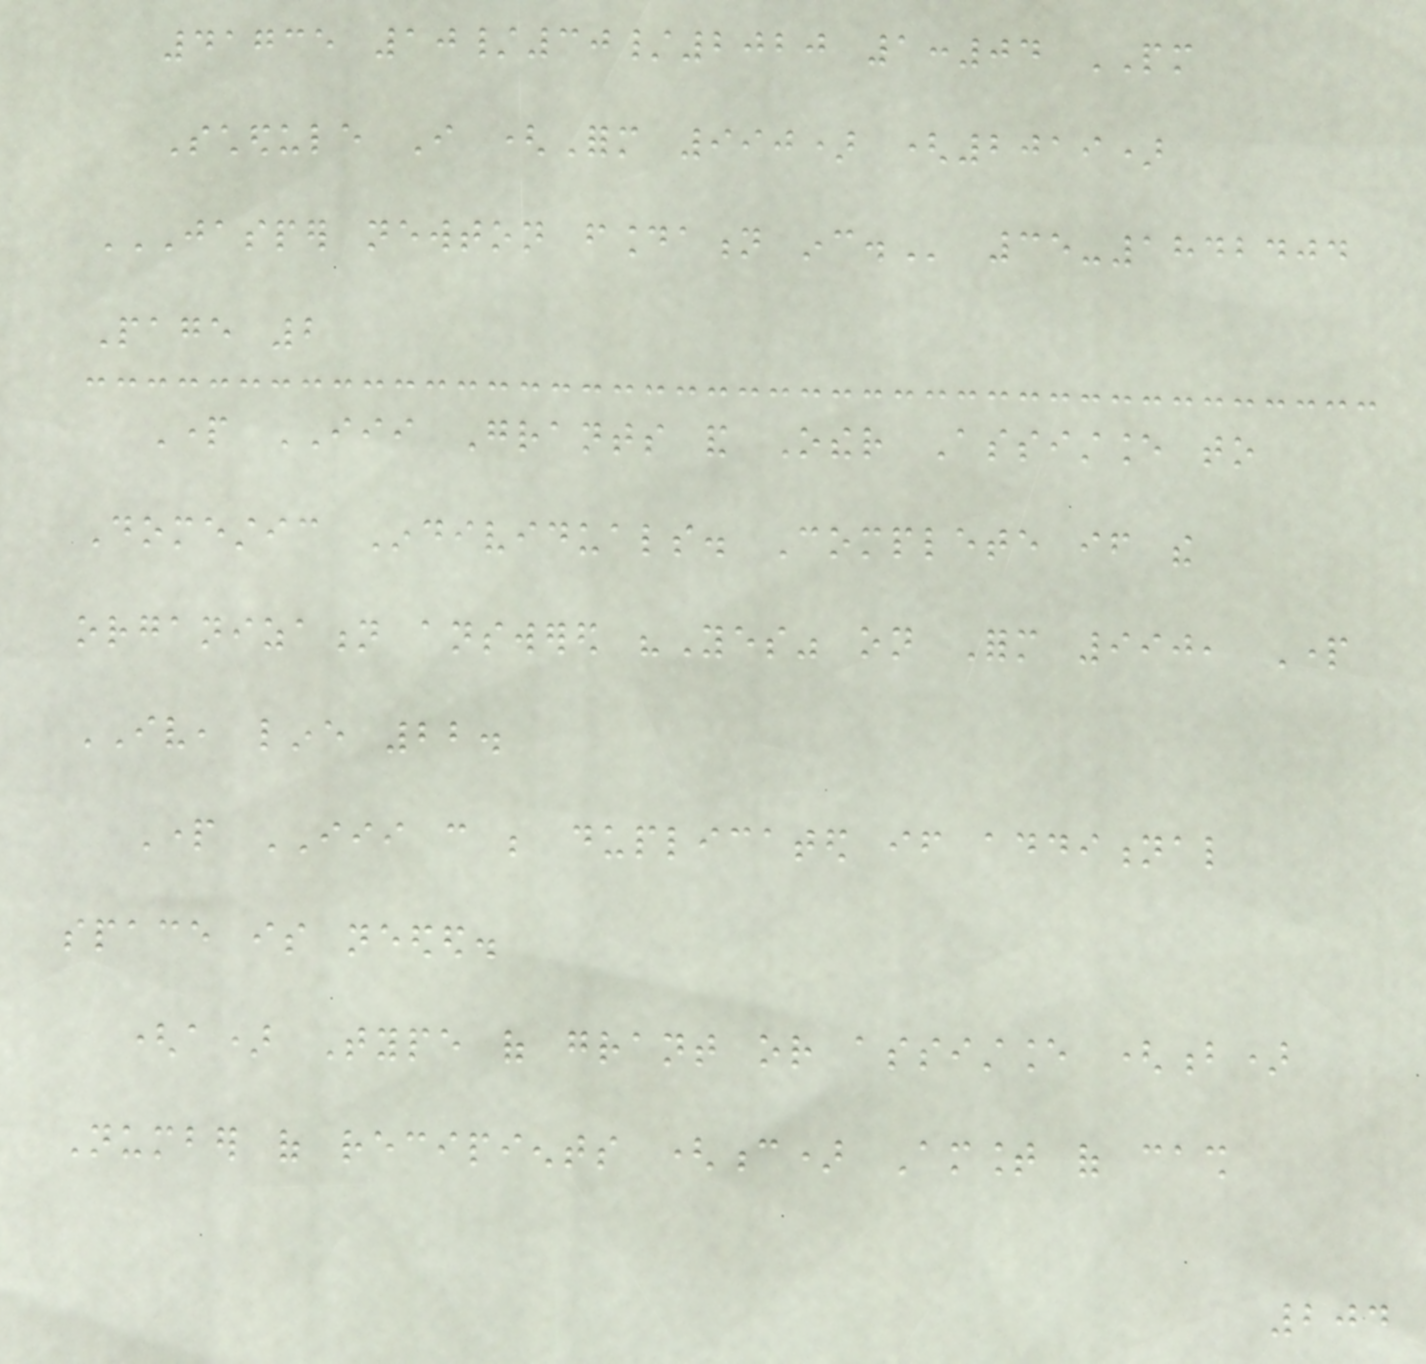41735 10/30/2020 1:04 PM
Schedule I (Form 990) (2019)
JASPER NEWTON FOUNDATION INC. 35-1842404
Page 2
Part III Grants and Other Assistance to
Domestic Individuals. Complete if the
organization answered "Yes" on Form 990, Part
IV, line 22.
Part III can be duplicated if additional
space is needed.
(a) Type of grant or assistance (b)
Number of recipients (c) Amount of cash
204
